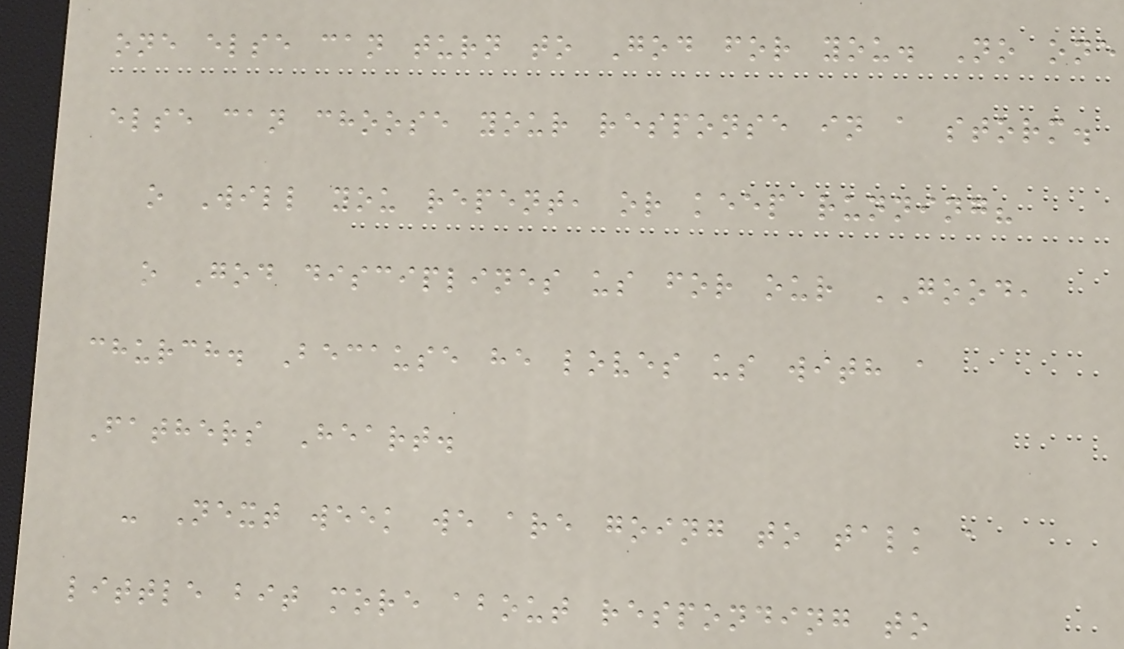one else can turn to God for you. No one
else can choose your response in a storm.
o Will you repent, or keep running?
o God disciplines us for our GOOD,
church. Because he loves us with a
Fathers Heart.
- Next week we are going to talk a
little bit more about responding to
